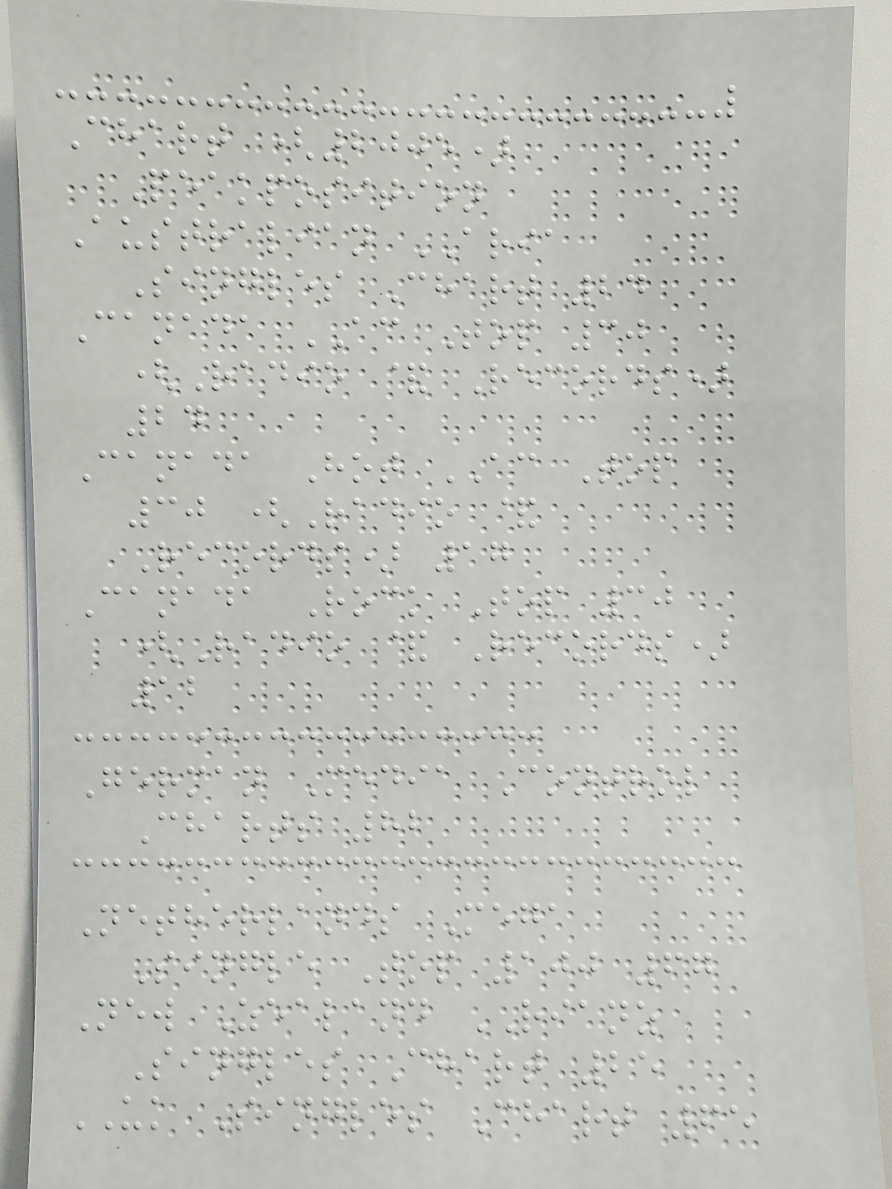Chart (2005)
Peakposition
Australian ARIA
Singles Chart 24
Canada AC Top 30
(Radio & Records)
24
Canada Hot AC Top
30 (Radio &
Records) 17
Canada Rock Top 30
(Radio & Records)
12
German Media Control
Charts 82
Netherlands Mega
Single Top 100 67
New Zealand RIANZ
Singles Chart 25
UK Singles Chart 65
